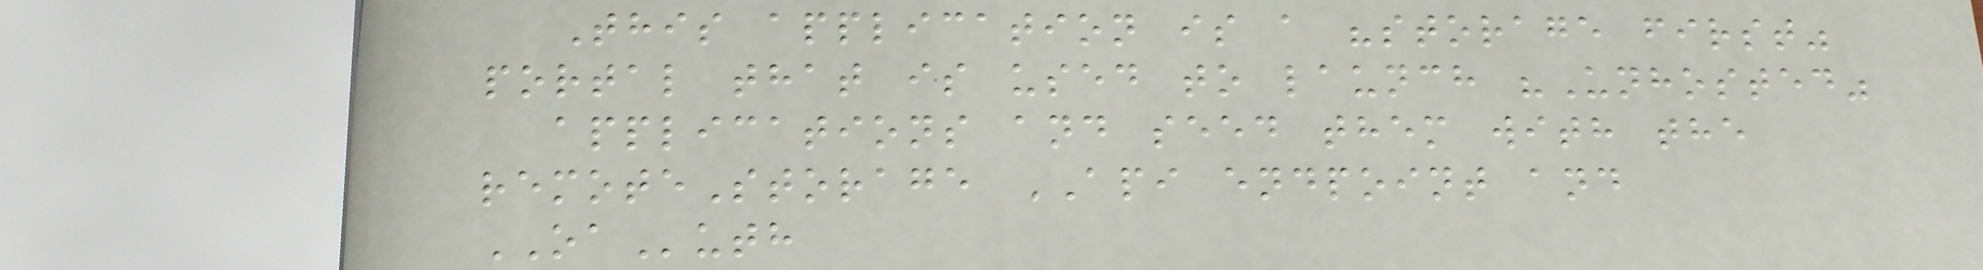This application is a "storage first"
portal that is used to launch "Unhosted"
applications and seed them with the
remoteStorage API endpoint and
OAuth
